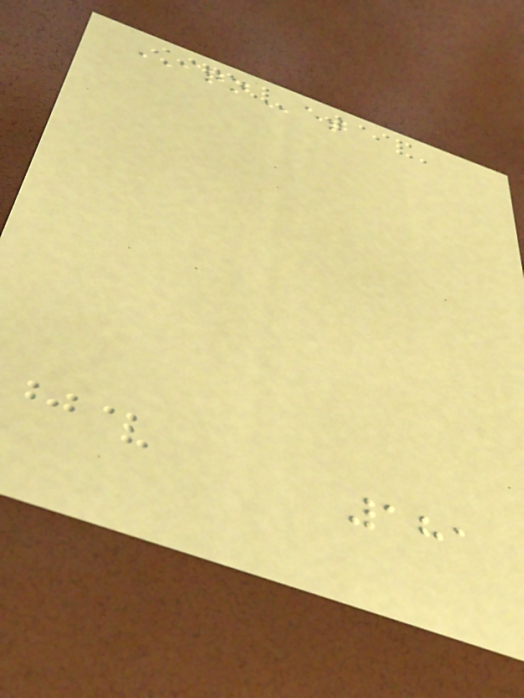IQNet
181
